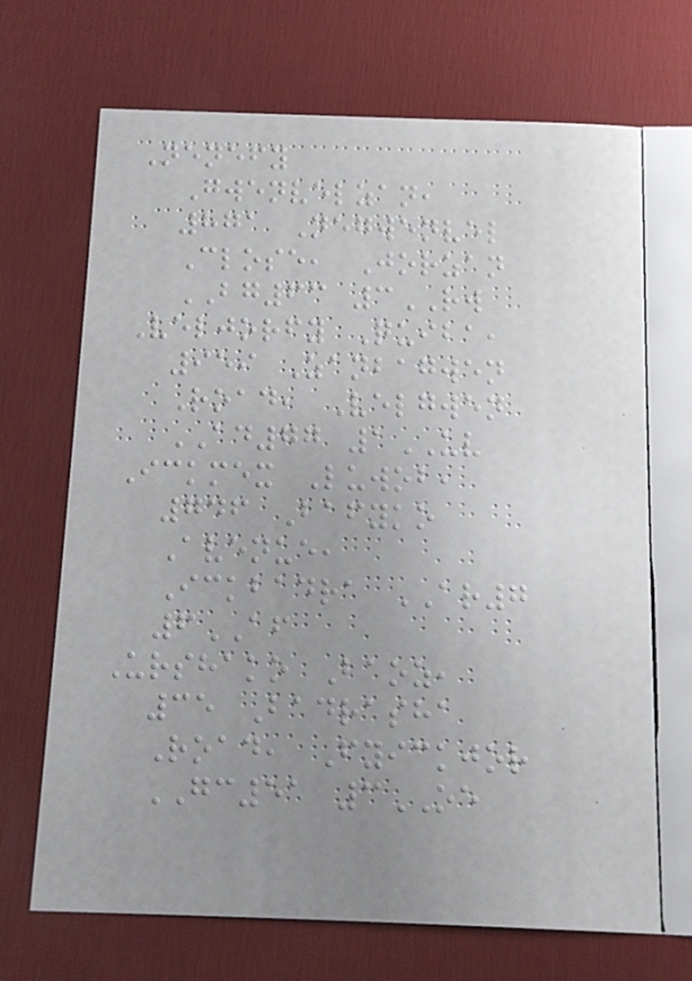Nenefy
Gwenvelzan,
871 Negwenvel
Close, Jorzan
BG63 3RW
Veljorfy Quiba,
959 Zanbagwen
Road, Velgwen
AD77 1UV
Ickmex Luwob,
746 Bafyko
Avenue,
Ickbadra AR7
6AF
Urshako Baoz,
35 Badrasha
Road, Fyickjor
GC51 3OE
